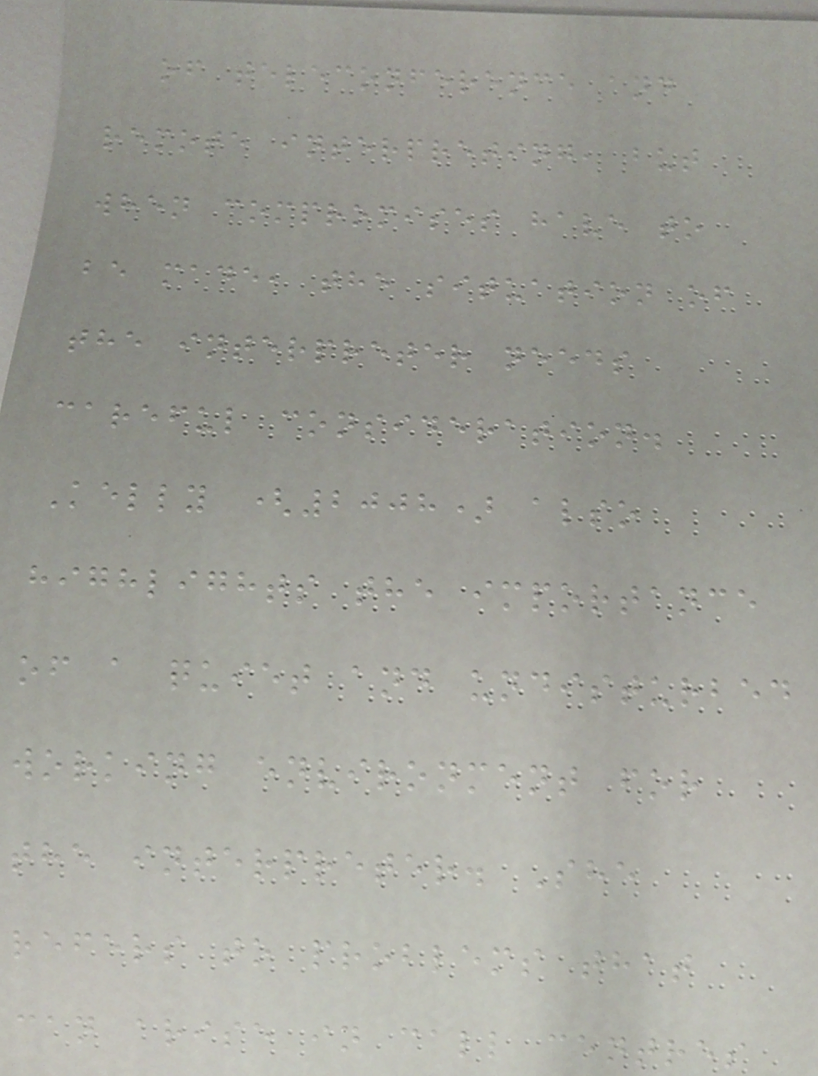of teleconference and
remote interpreting, but
when compromises have to
be made, the situation of
the interpreter needs
careful consideration.
Kelly (2008) also
highlights the importance
of a quiet and undisturbed
working environment for
the interpreter. She
refers to problems that
can arise in call centres
